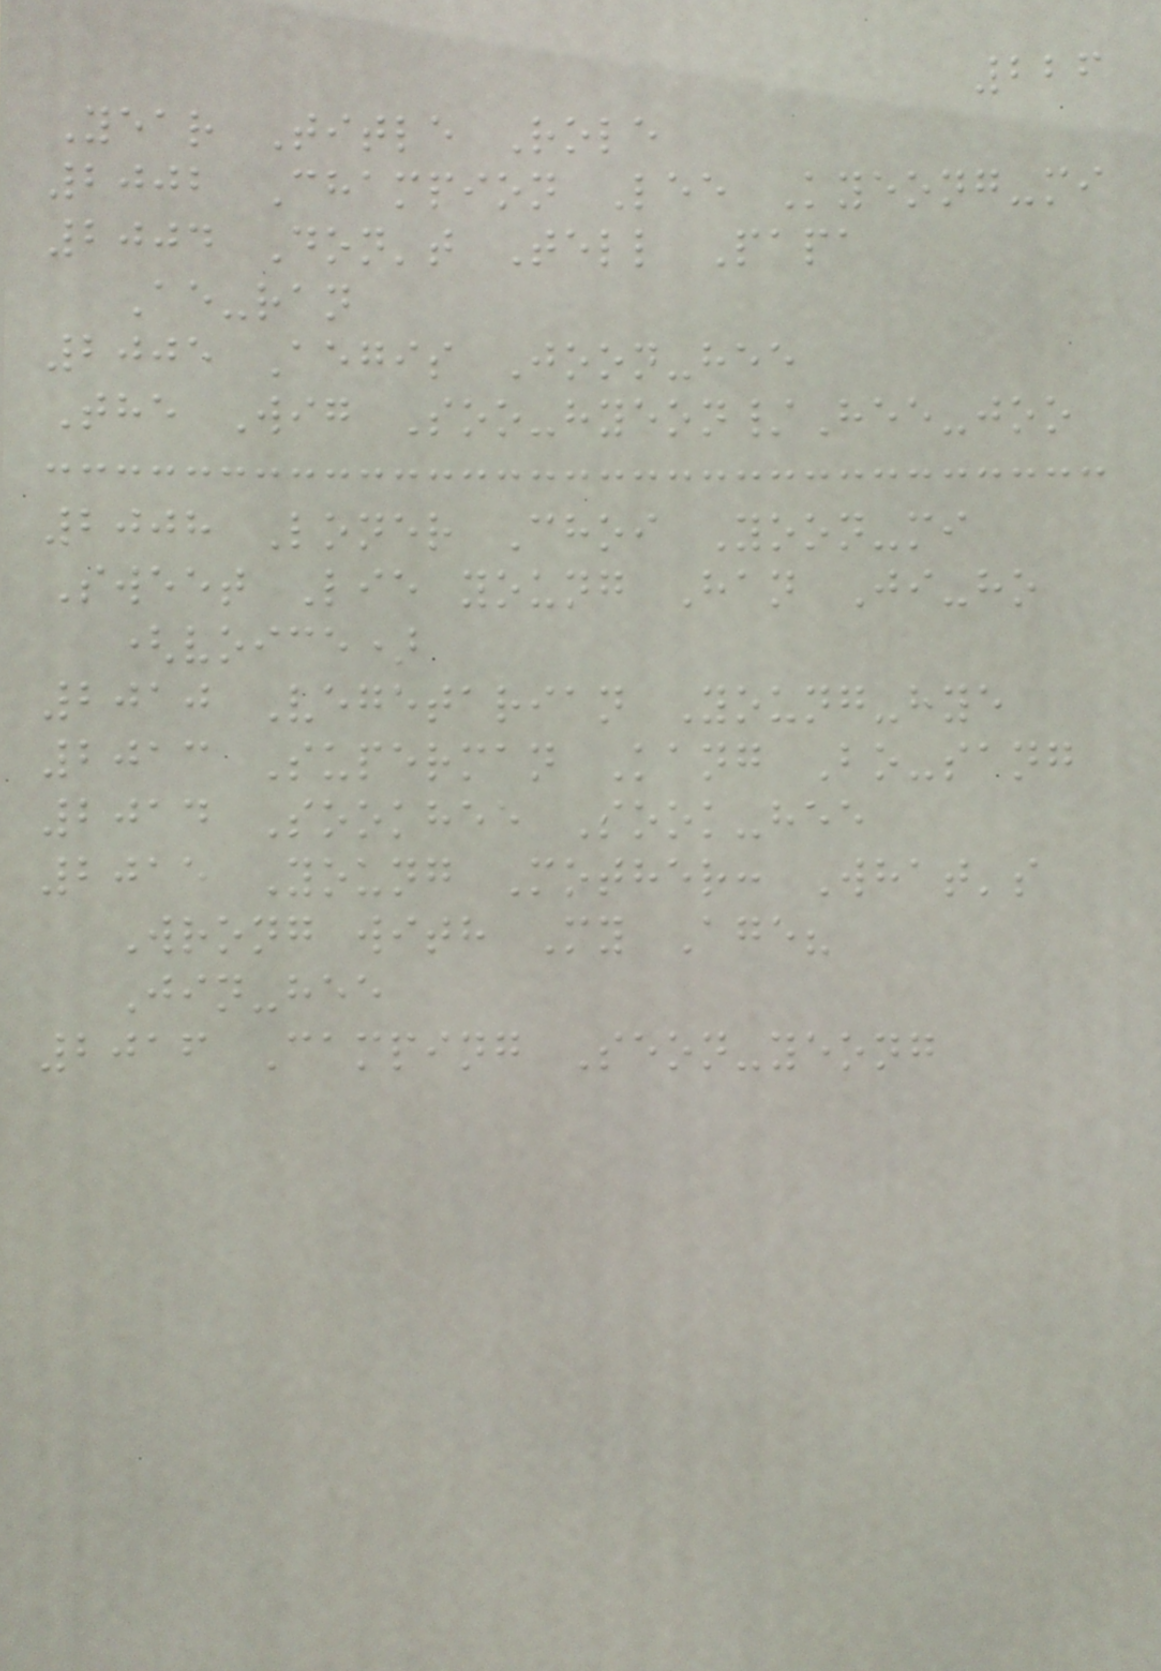226
Year Title Role
2002 Champion Lee Kyeong-mi
2004 Don't Tell Papa
Ae-ran
2005 Aegis Joon-hee
The Wig Soo-hyeon/Hee-joo
2008 Loner Choi Yoon-mi
Sweet Lie young Han Ji-ho
(voice)
2010 Vegetarian Young-hye
2013 Superman Kang Bo-sang
2014 Sookhee Sook-hee
2015 Young Mother: What's
Wrong with My Age?
Jin-hee
2016 Camping Seon-yeong
